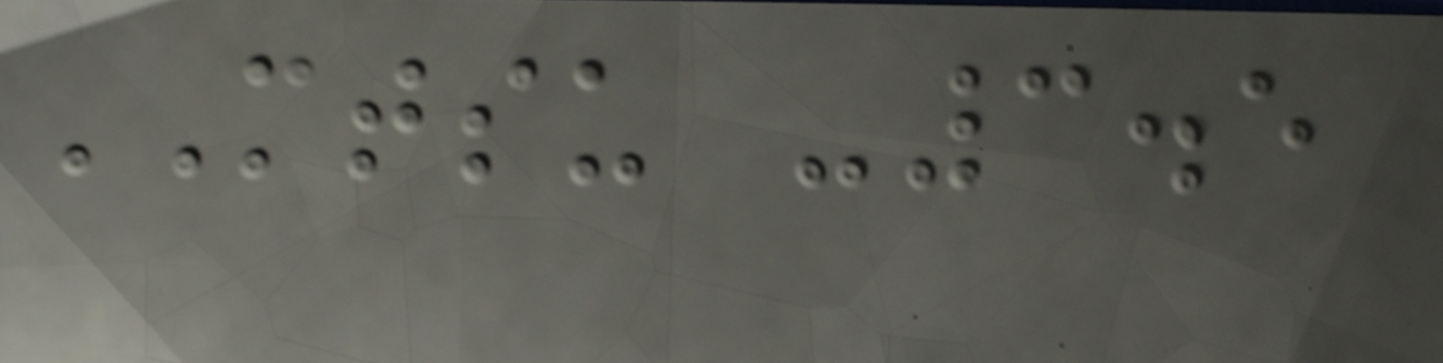MTSU -3.5
